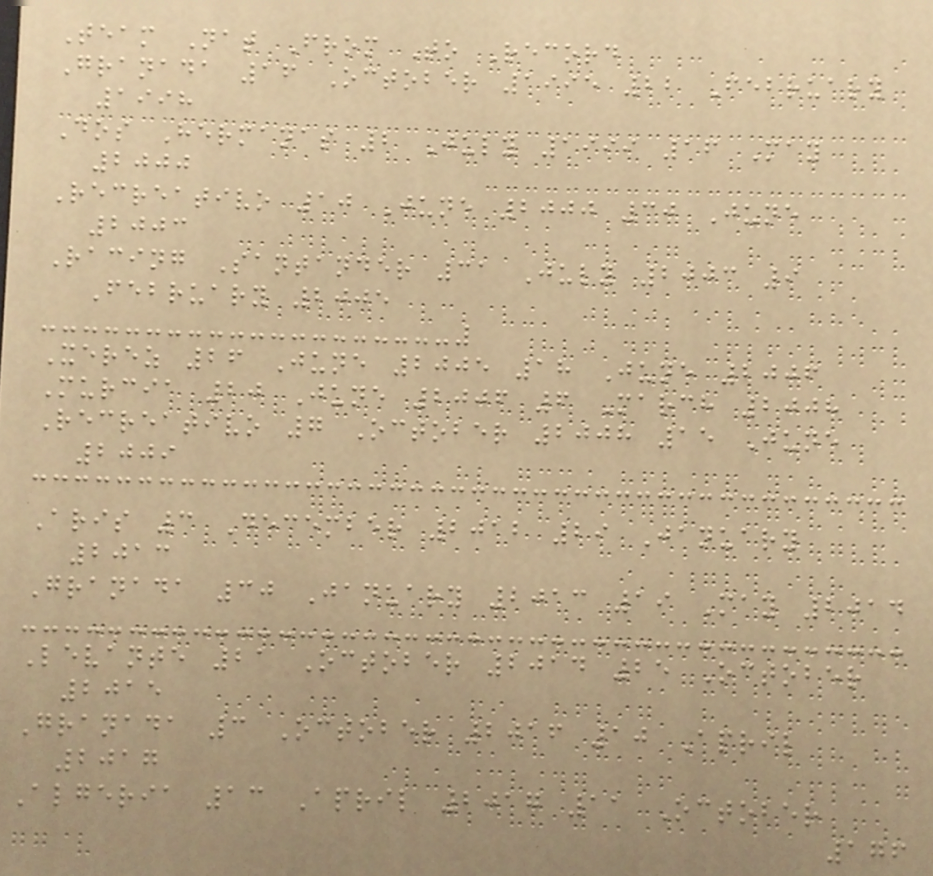Team Nat From To Record
Granada 16 October 1995 22 February
1998
Dos Hermanas 2 July 1999 16 May
2000
Recreativo 10 June 2000 30 June
2003
Racing Santander 31 July 2003 9
February 2005
Xerez 26 June 2005 18 June 2006
Murcia 20 June 2006 6 March 2008
Recreativo 7 October 2008 15 June
2009
Aris 3 December 2012 29 January
2013
Granada 30 January 2013 19 May 2014
Levante 21 October 2014 25 October
2015
Granada 3 October 2016 10 April
2017
Algeria 13 April 2017 11 October
176
